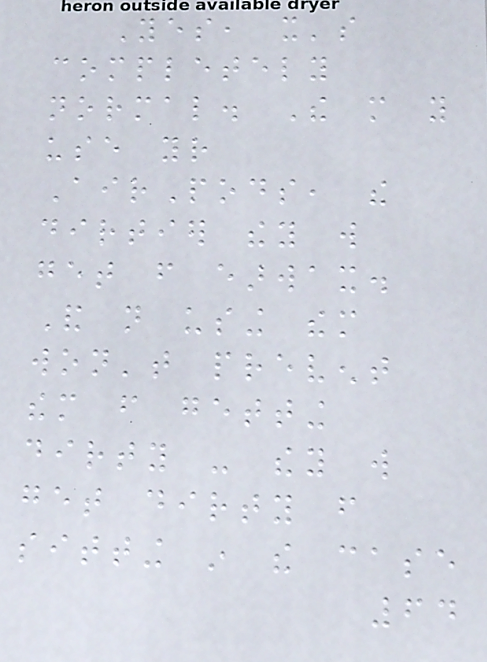Yes, it's
completely
normal. The more you
use your
AirPods, the
dirtier they will
get from earwax.
And not using them
won't prevent
them from getting
dirty - they will
get dirty from
sitting in the case
64
